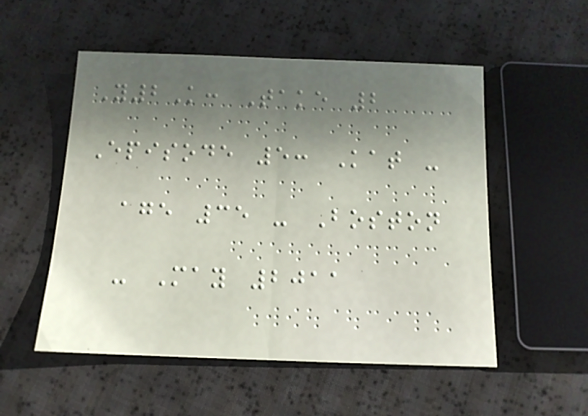Y2K: Take 2
Episode 5: Kat -
age 35 - Boston
- May 2011
